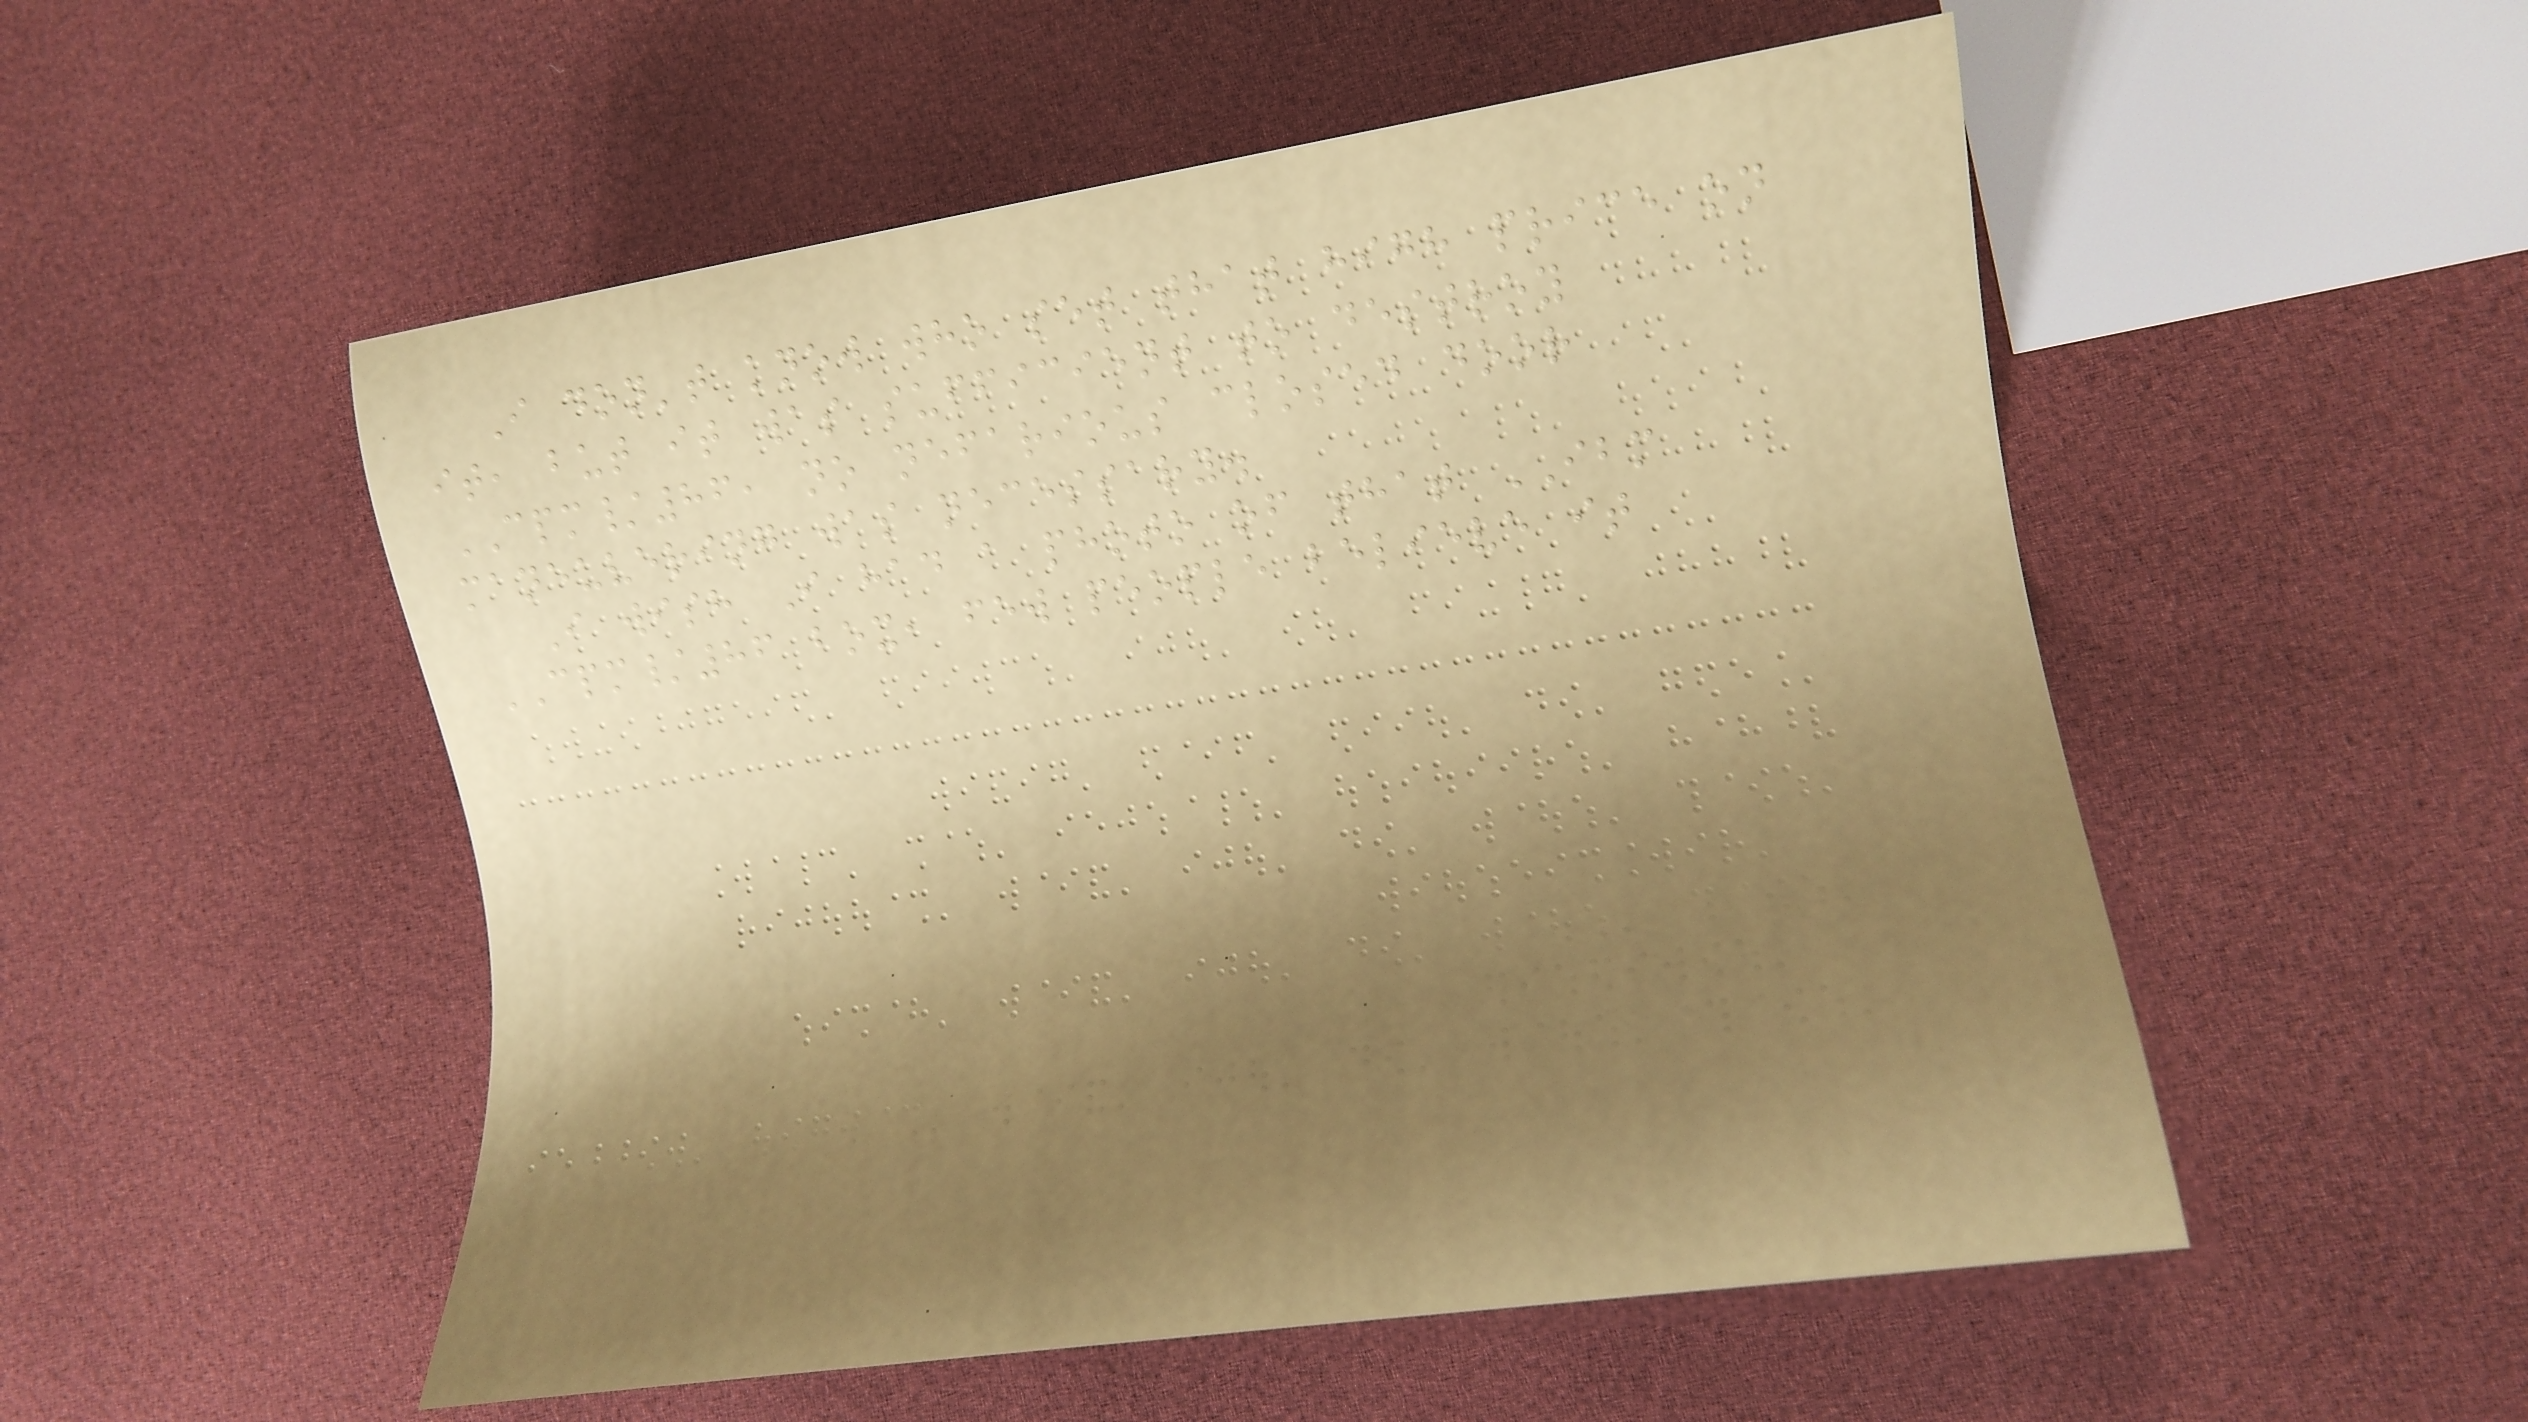I don't know who set that high price on
it, but it was sufficient to destroy
CPM/86, no nefarious closed door
maneuvering was necessary.
I wish I had a photo of that IBM
CPM/86 box, few people believe it
